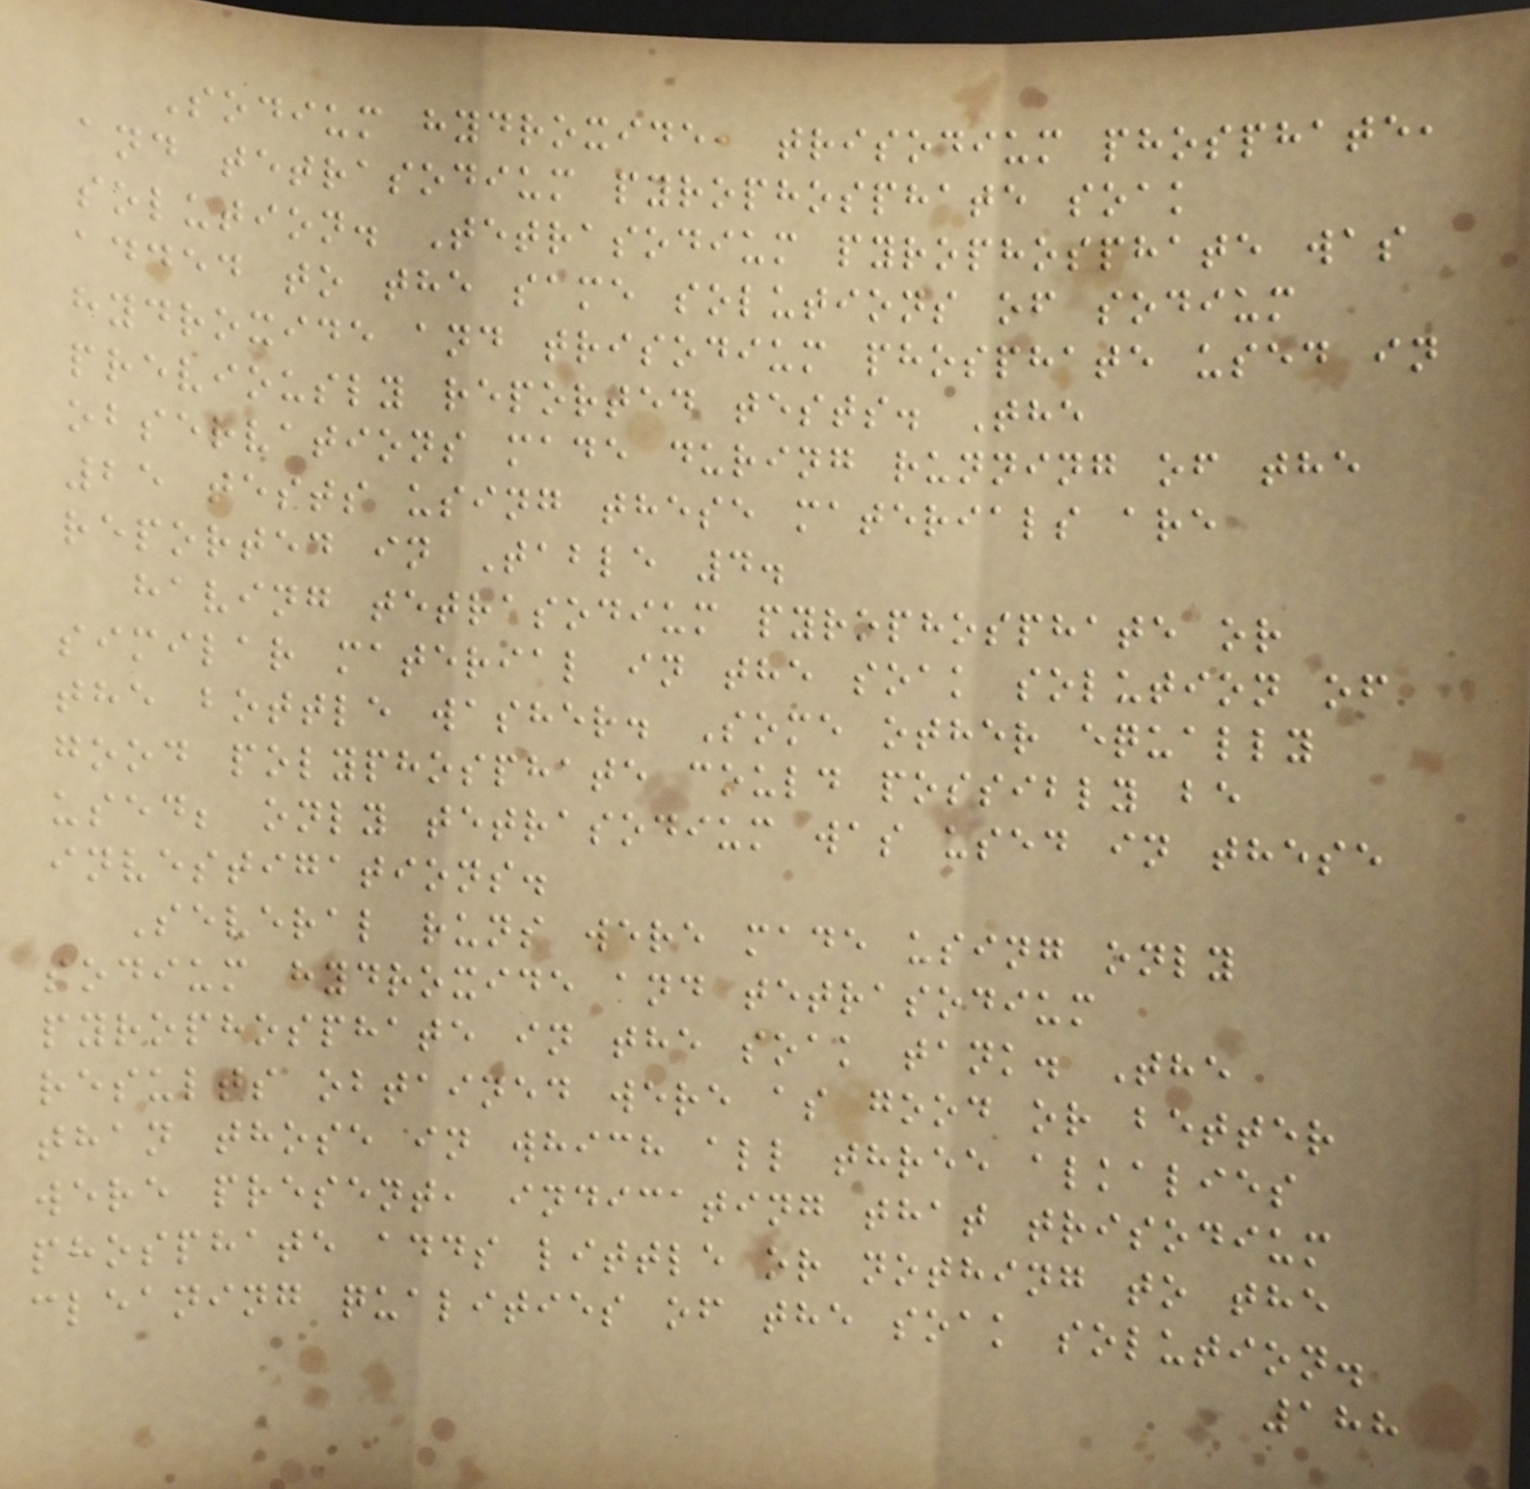Sodium hydroxide, trisodium phosphate,
and tetrasodium pyrophosphate soak
solution. Tetrasodium pyrophosphate was
added to the same solutions of sodium
hydroxide and trisodium phosphate used in
previously reported tests. The
observations made during running of the
25 tests using these materials are
reported in Table 4.
having tetrasodium pyrophosphate or
similar material in the soak solution of
the bottle washer. Some other equally
good polyphosphate could possibly be
used; only tetrasodium was used in these
investigations.
Several runs were made using only
sodium hydroxide and tetrasodium
pyrophosphate in the soak tank. The
results obtained were as good or better
than those in which all three alkalies
were present, indicating that trisodium
phosphate adds little or nothing to the
cleaning qualities of the soak solution.
188
